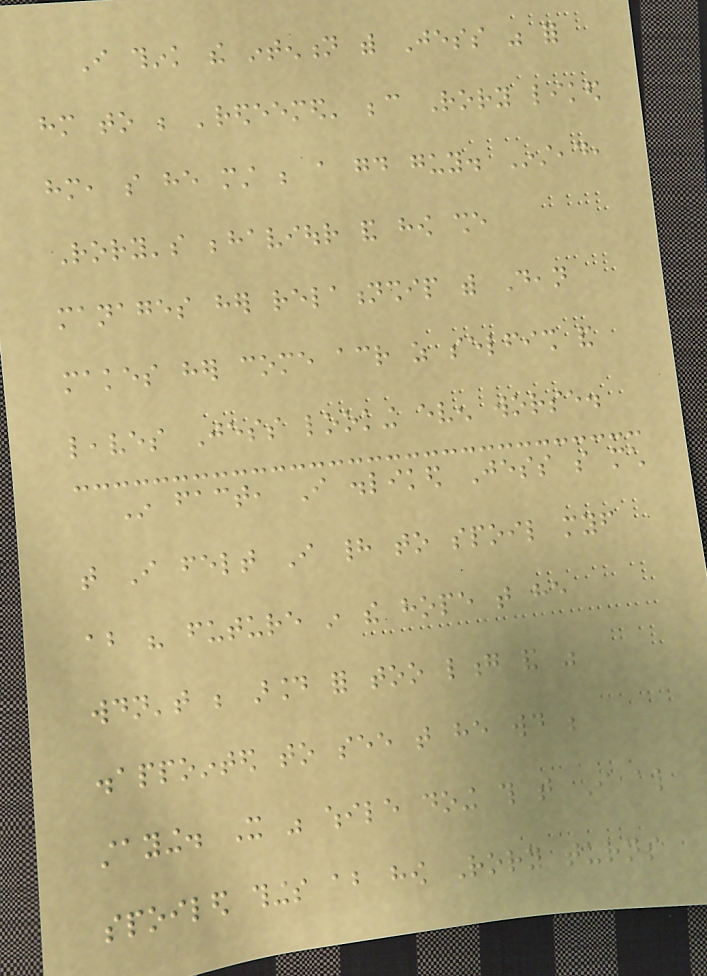I think the intention with Jess was for
him to be 'redeemed' because Rory liked
him, so he must be a good guy. Instead,
Rory's behaviour and how she
manages her relationship with Dean
makes her come across as selfish and
leaves Jess looking even worse.
In fact, I disliked Jess so much
that I felt I had to spoil myself
about his future in the hope that he
wouldn't be around for too long and was
disappointed to see that he would be
staying. It was while doing this that I also
spoiled things about how Rory turns
